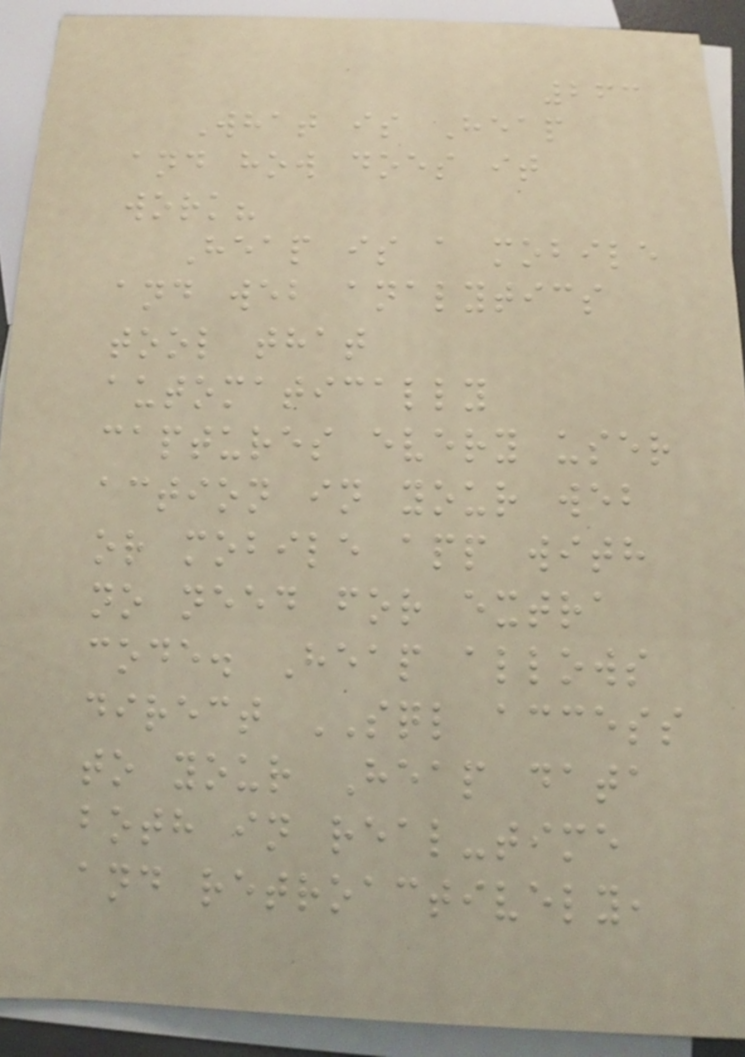263
What is Heap
and how does it
work?
Heap is a mobile
and web analytics
tool that
automatically
captures every user
action in your web
or mobile app with
no need for extra
code. Heap allows
direct SQL access
to your Heap data
both in real-time
and retroactively,
